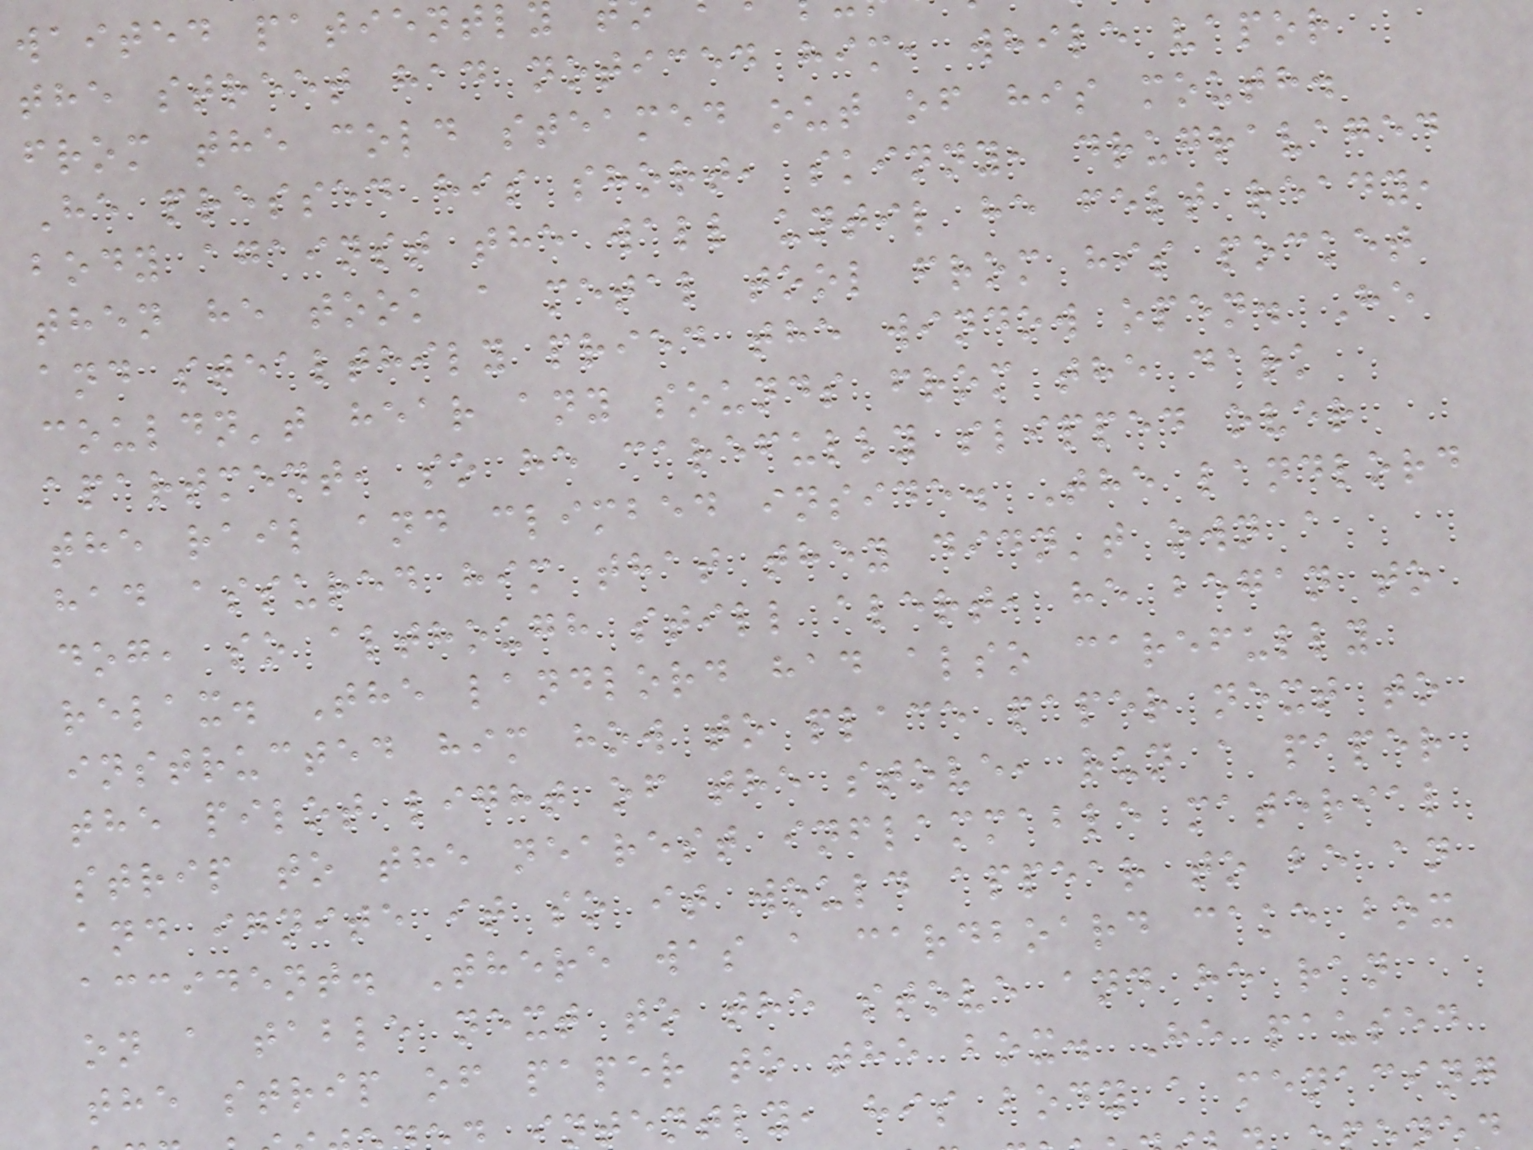waited patientl
the street had noticed him, while vapor
from the cold steamed out of his mouth.
He pressed his short, skinny, drugravaged
body against the wall until he felt ready,
then he took a metal tool from his pocket
and stealthily pried the window open. He
couldn't hear any sounds from the dark
apartment, so he carefully slipped over
the rail and climbed inside. The landlord
had assured him that they didn't own a
dog, so although still alert, he began to
relax. The landlord had also carefully
instructed him how to place paper next to
the pilot light of the stove, run a paper
strip to the nearest inflammable material
and ignite it so it would appear to be an
accident. There was a cardboard cake box
on a table next to the stove and he ran
the strip of paper to the box. He paused
ntently, his body a menacing
